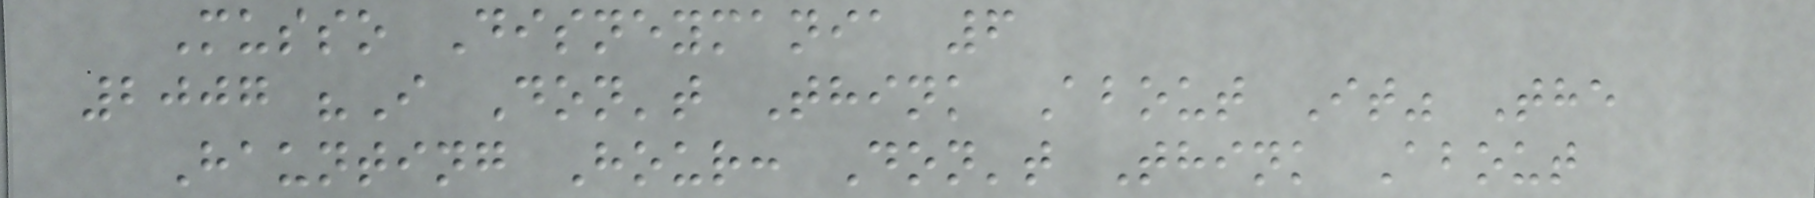Musso Disneymania 6
2007 "I Don't Think About It" The
Haunting Hour: Don't Think About
